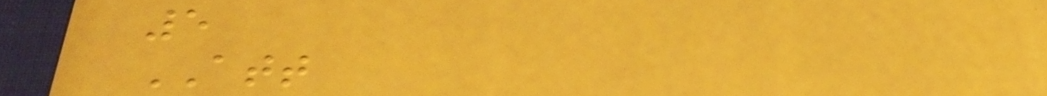5
ATT
